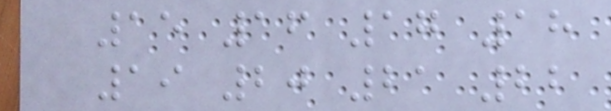15 16 17 18
19 20 21 22
